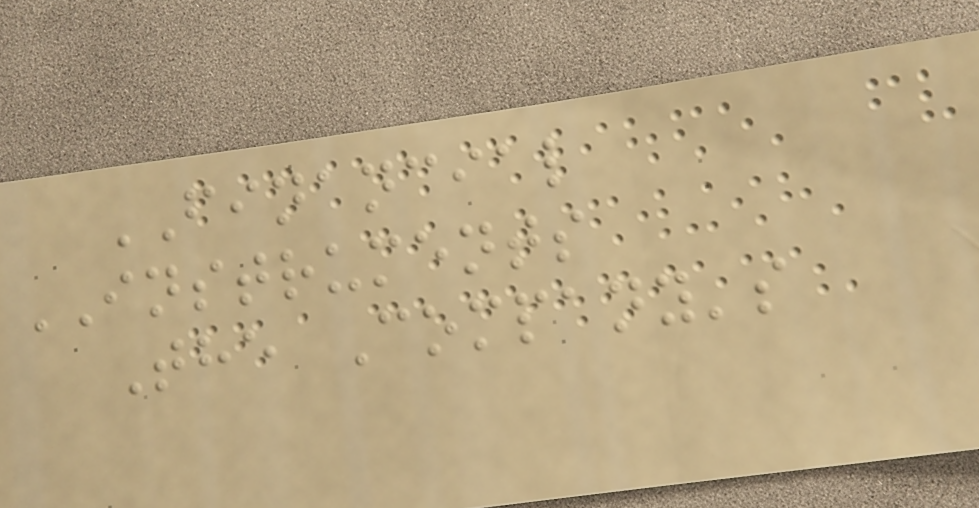FINANCIAL
INSTRUMENTS
The Company's
